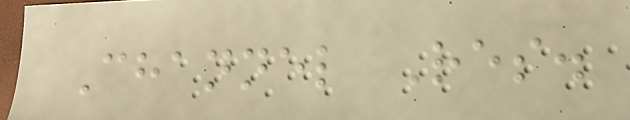Channel Res.
